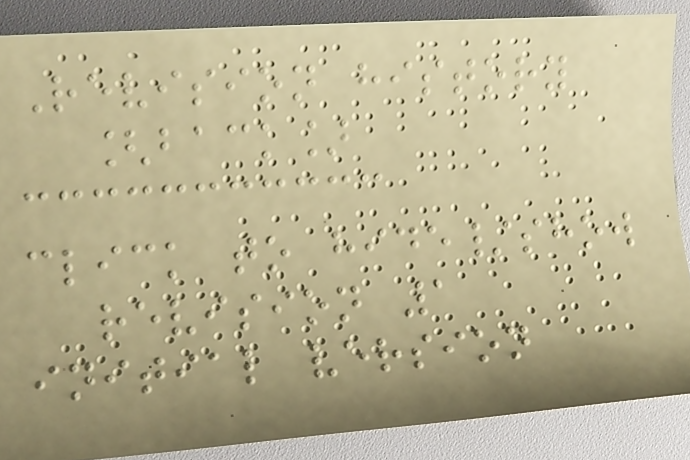Revision history
[back]
click to hide/show
revision 1
initial version
